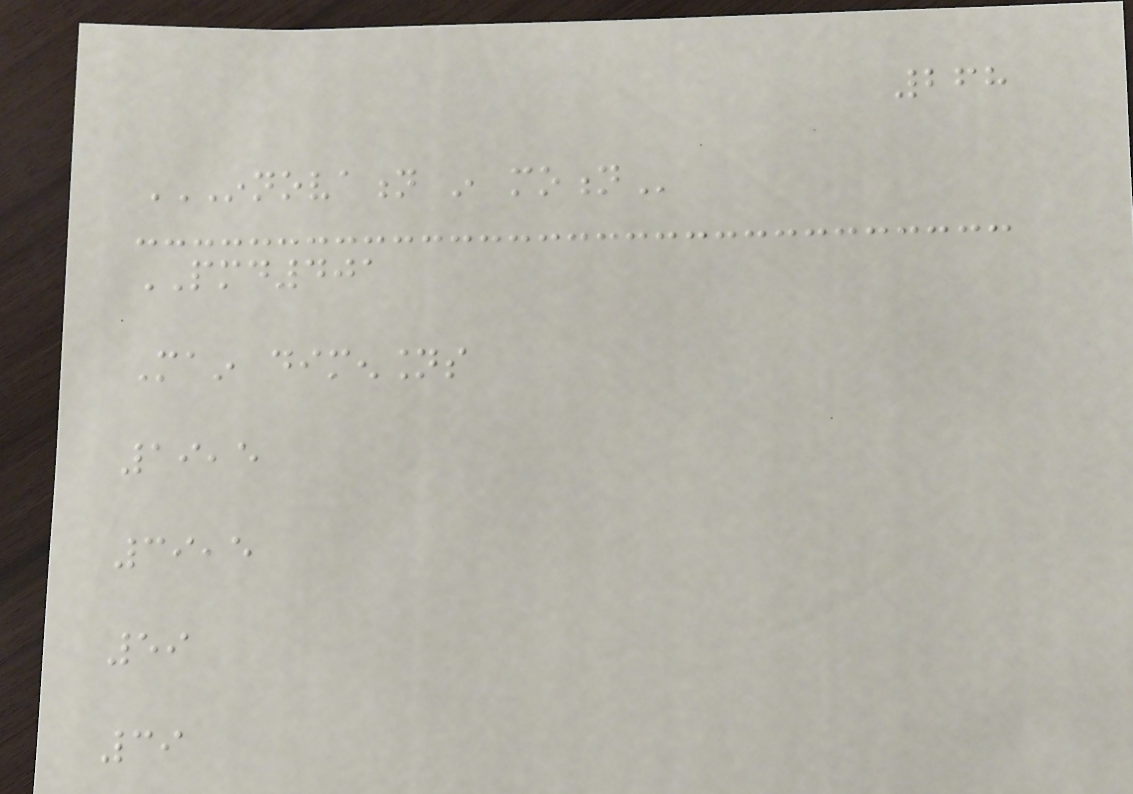268
INNOVATION IN MOTION
PMD401
Main dimensions
19,5
39,5
59
39
